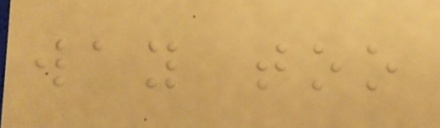way too
